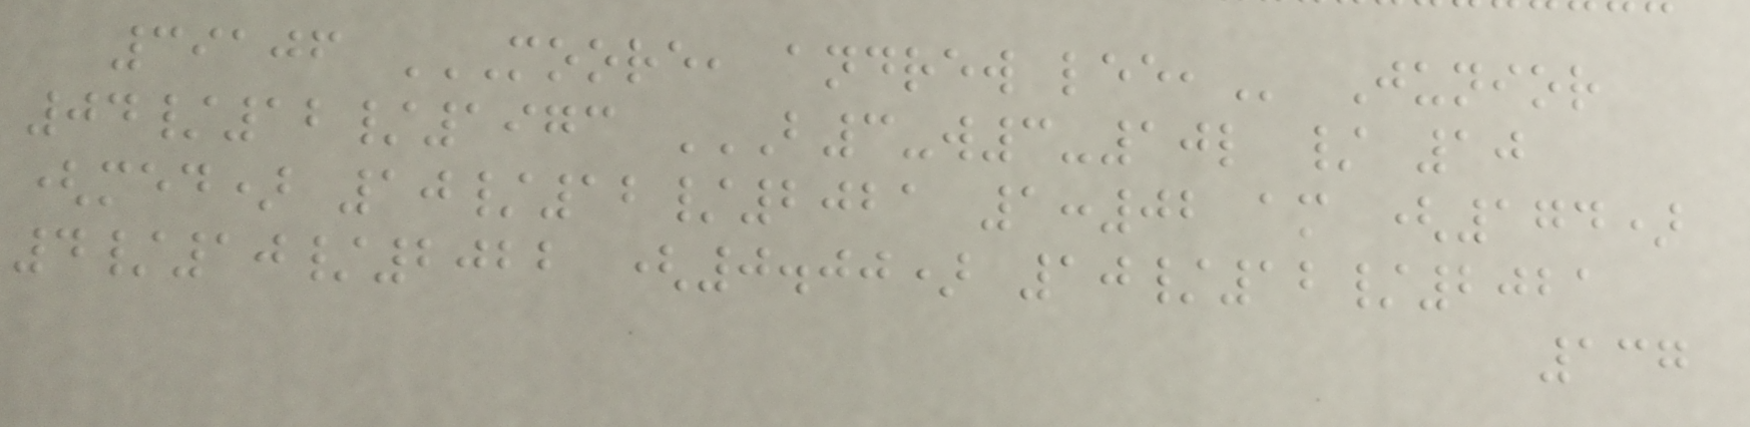39106 MOORE, ANDREW LEE, Junior
04/12/1973 B3-W3-10L / 10
(MED) 10/12/2021 1:02 AM (174)
4/10/2022 (0.00) 10/12/2021
137
